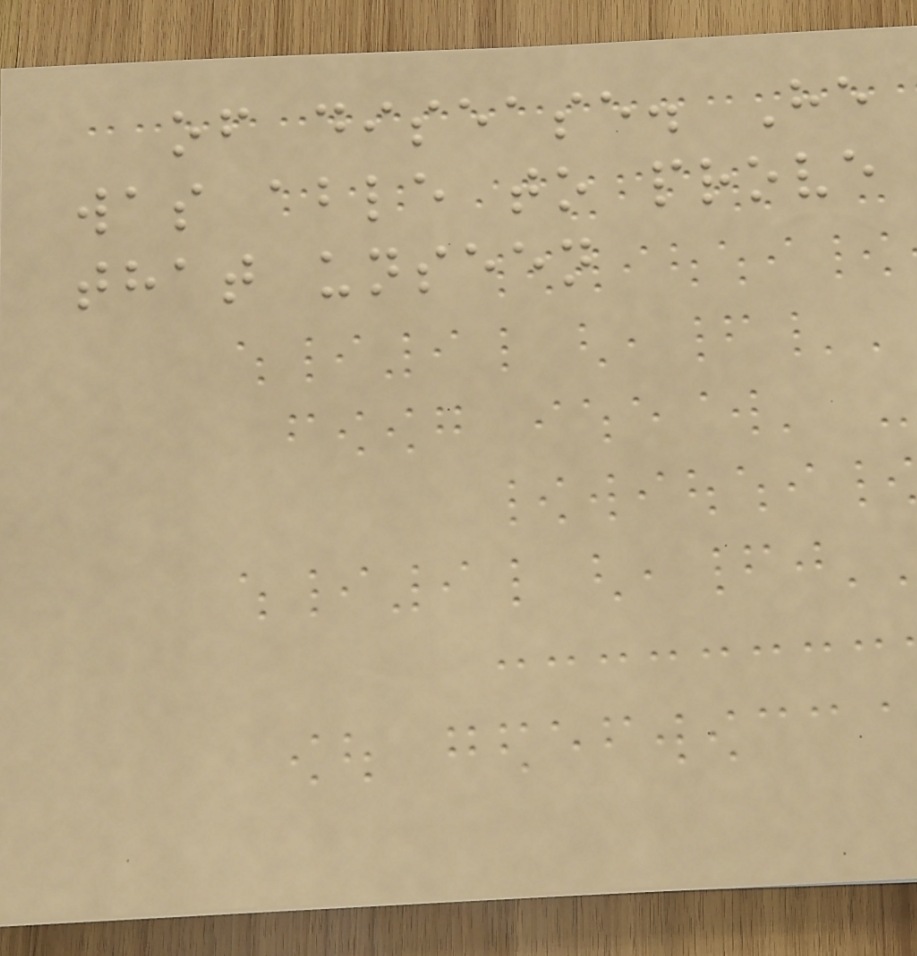of disease. He
was able to prove
that unseen
